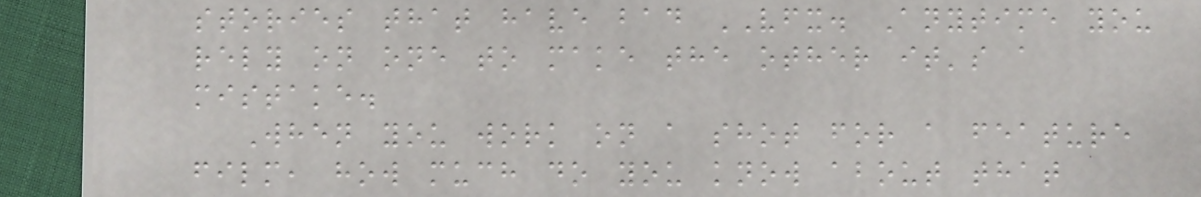stories that have bad VFX. Anytime you
rely on one to make the other it's a
mistake.
When you work on a shot for a feature
film, how much do you know about that
